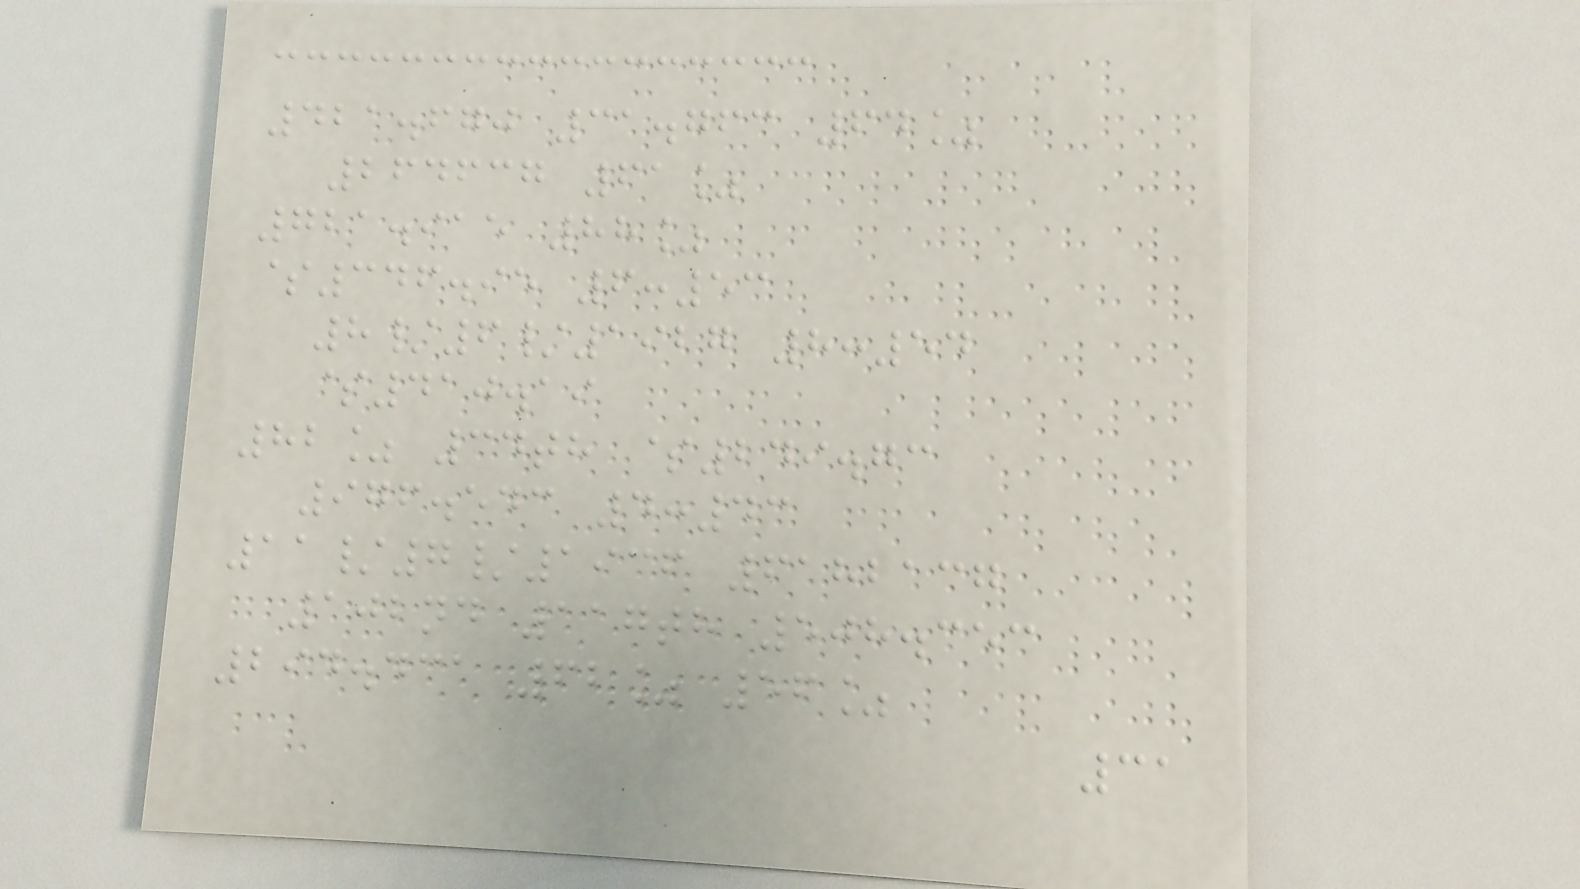421.670 31.763 64%
264637 61%
721.915 88%
$346.95 6:53
8/6/1927 8:54
$410.19
82% 34th $249.73
976.543 4:43
11/7/1936 6182137
102nd 117th 508.353
294.431 62% 56%
31
